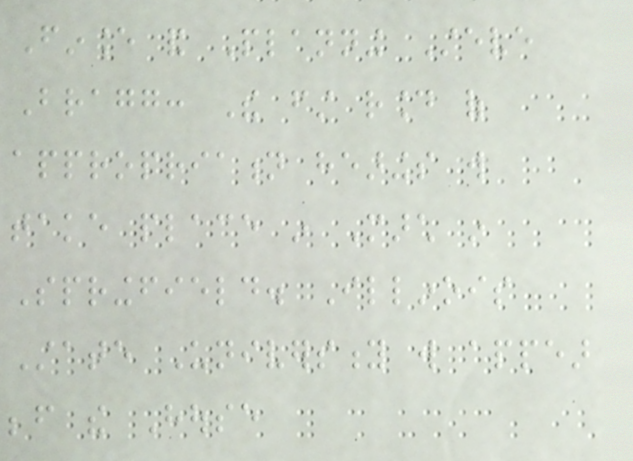Finance and Planning Steve
Bragg: The first round of
appropriation hearings will
take place in March in
Springfield. Illinois
State University will appear
before the House
